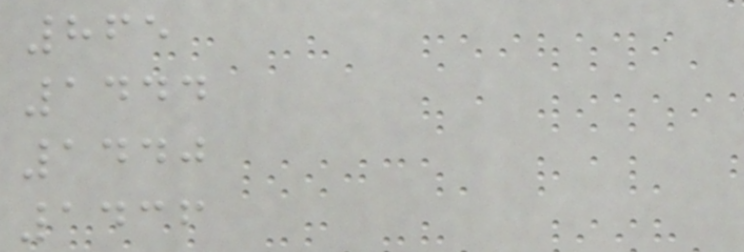865
1444
1440
1436
